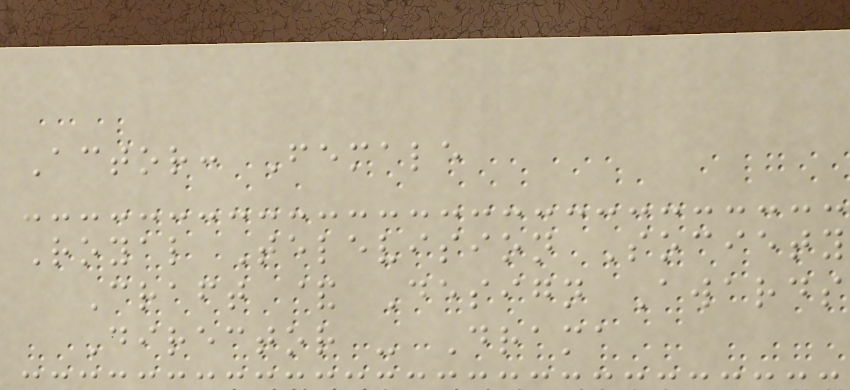Actor: Female
Royal Television Society
Craft & Design Awards
Director - Drama
